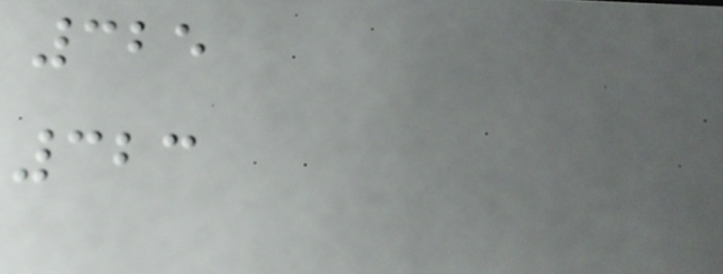325
323
